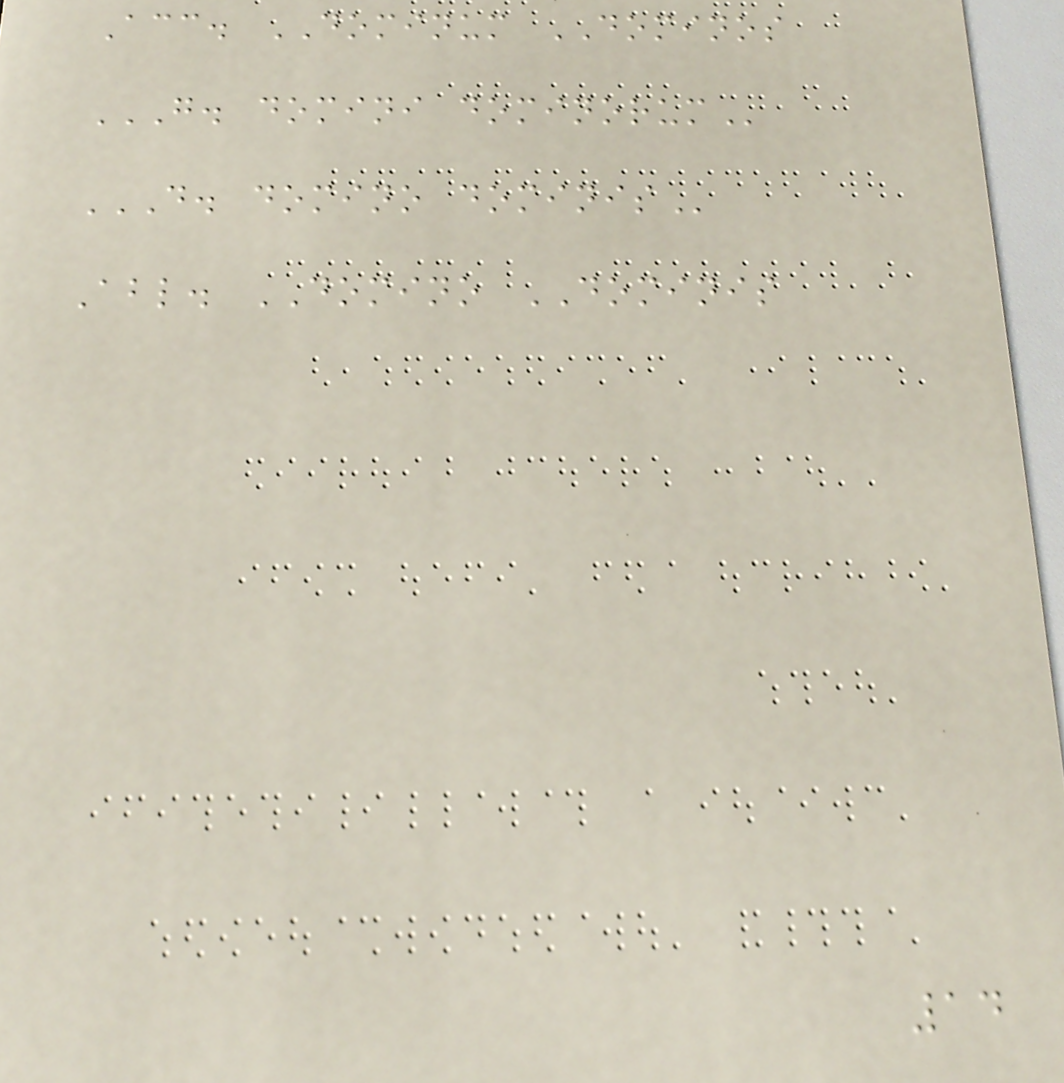Acc. DOMINUM DOMINOS
G. DOMINI DOMINORUM
D. DOMINO DOMINIS
Abl. DOMINO DOMINIS
14
